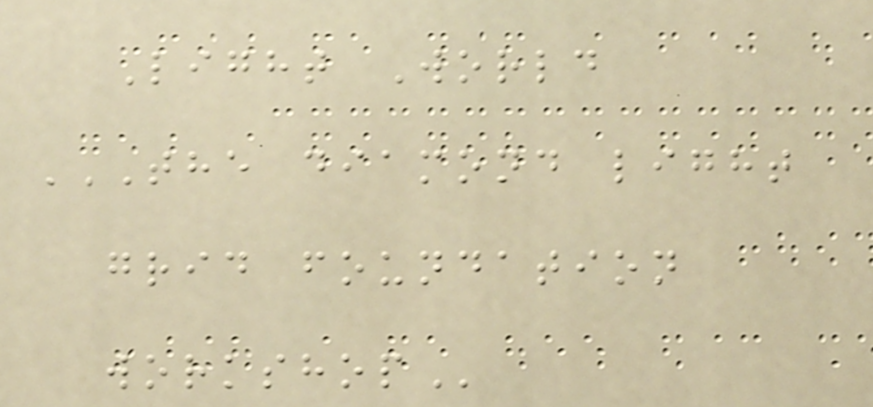Light World
THE DIAMOND LIGHT
GRID FOUNDATION
WORKSHOP
